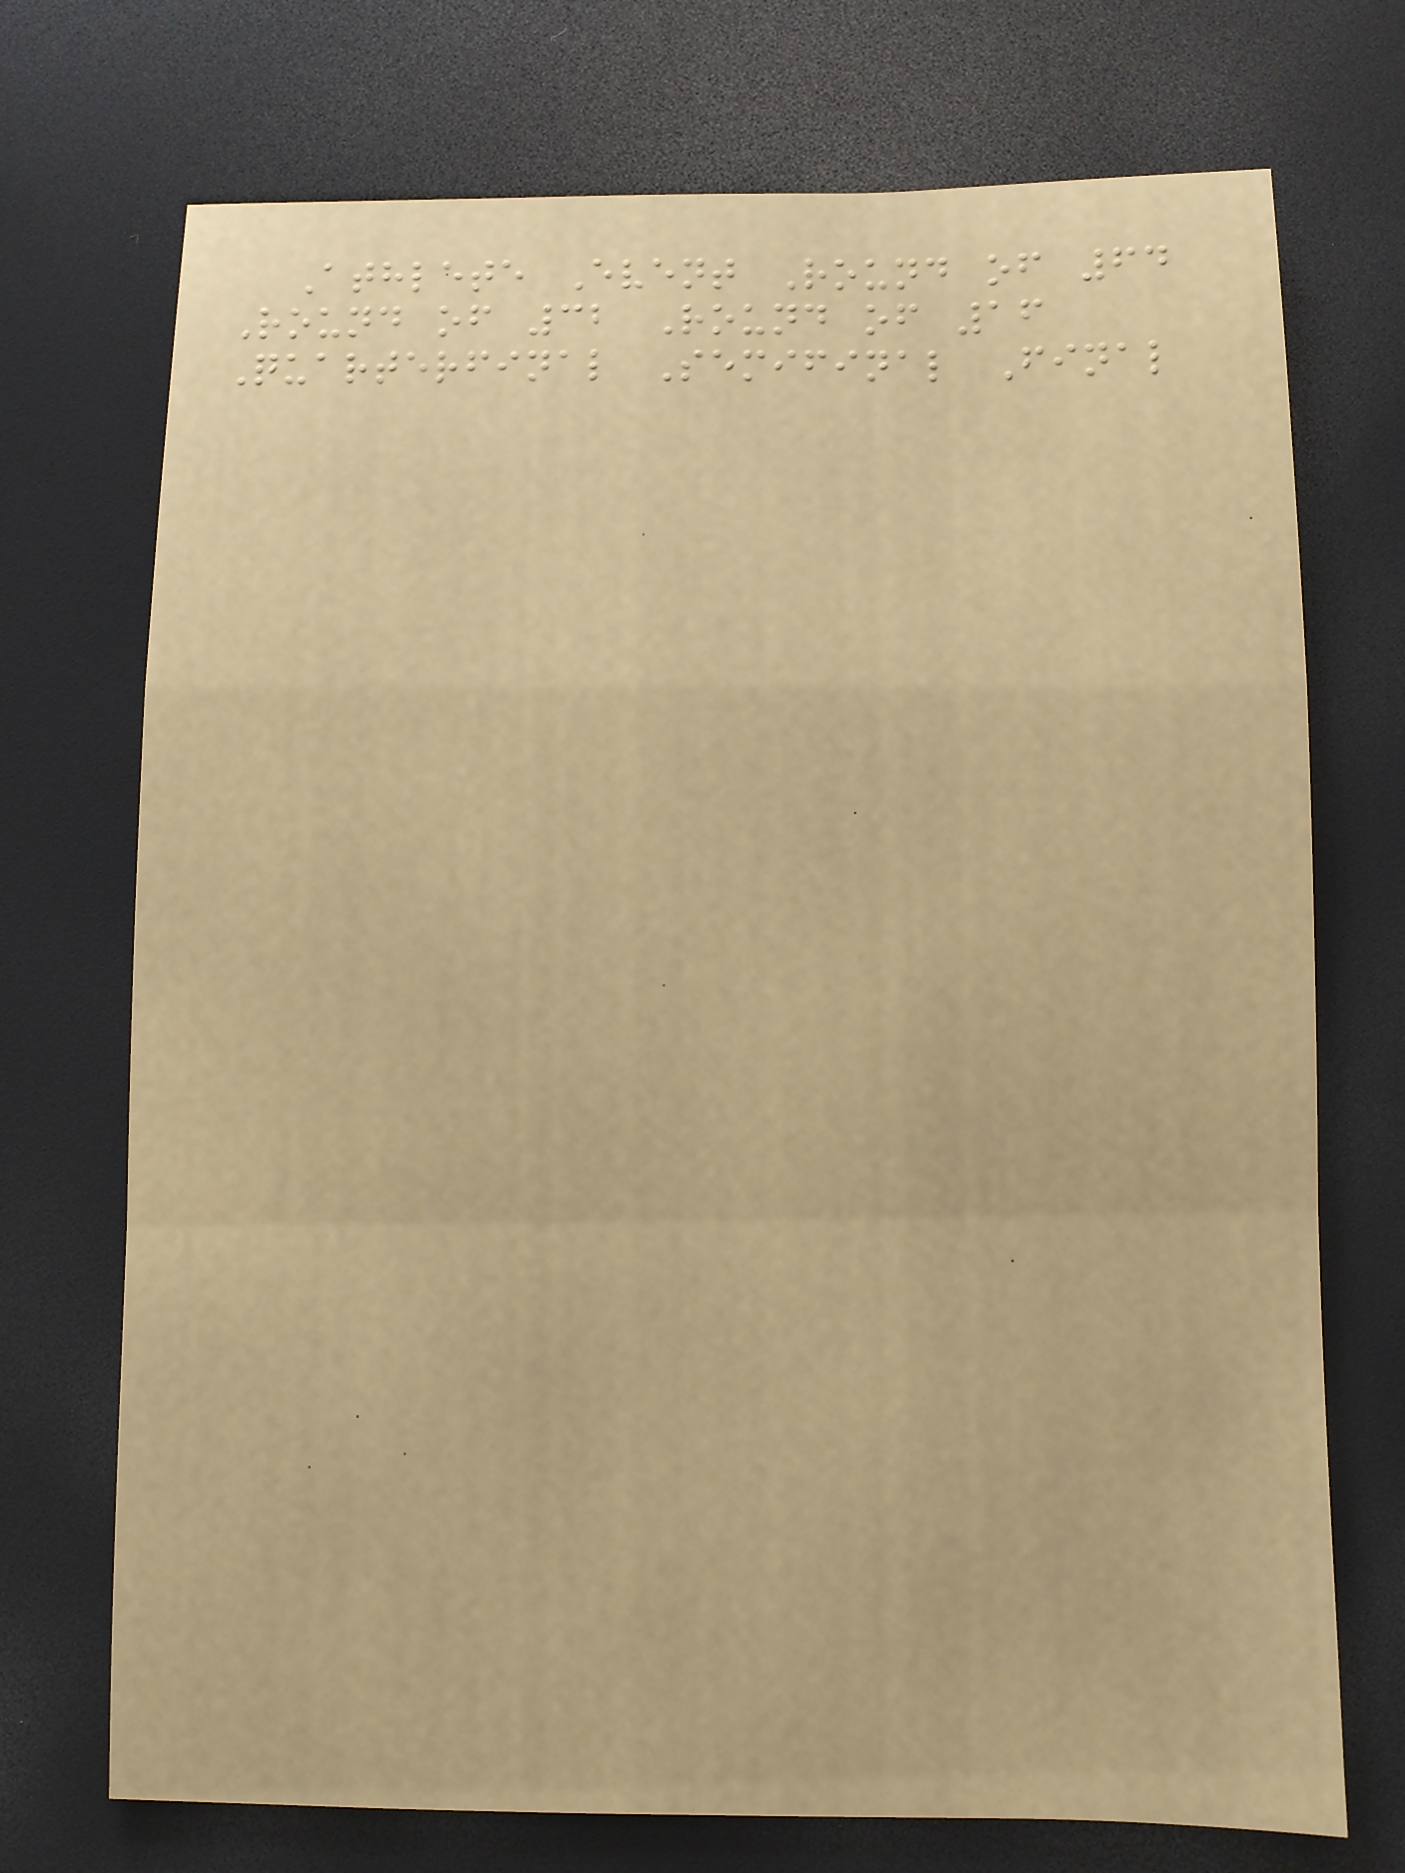Athlete Event Round of 64
Round of 32 Round of 16
Quarterfinal Semifinal Final
